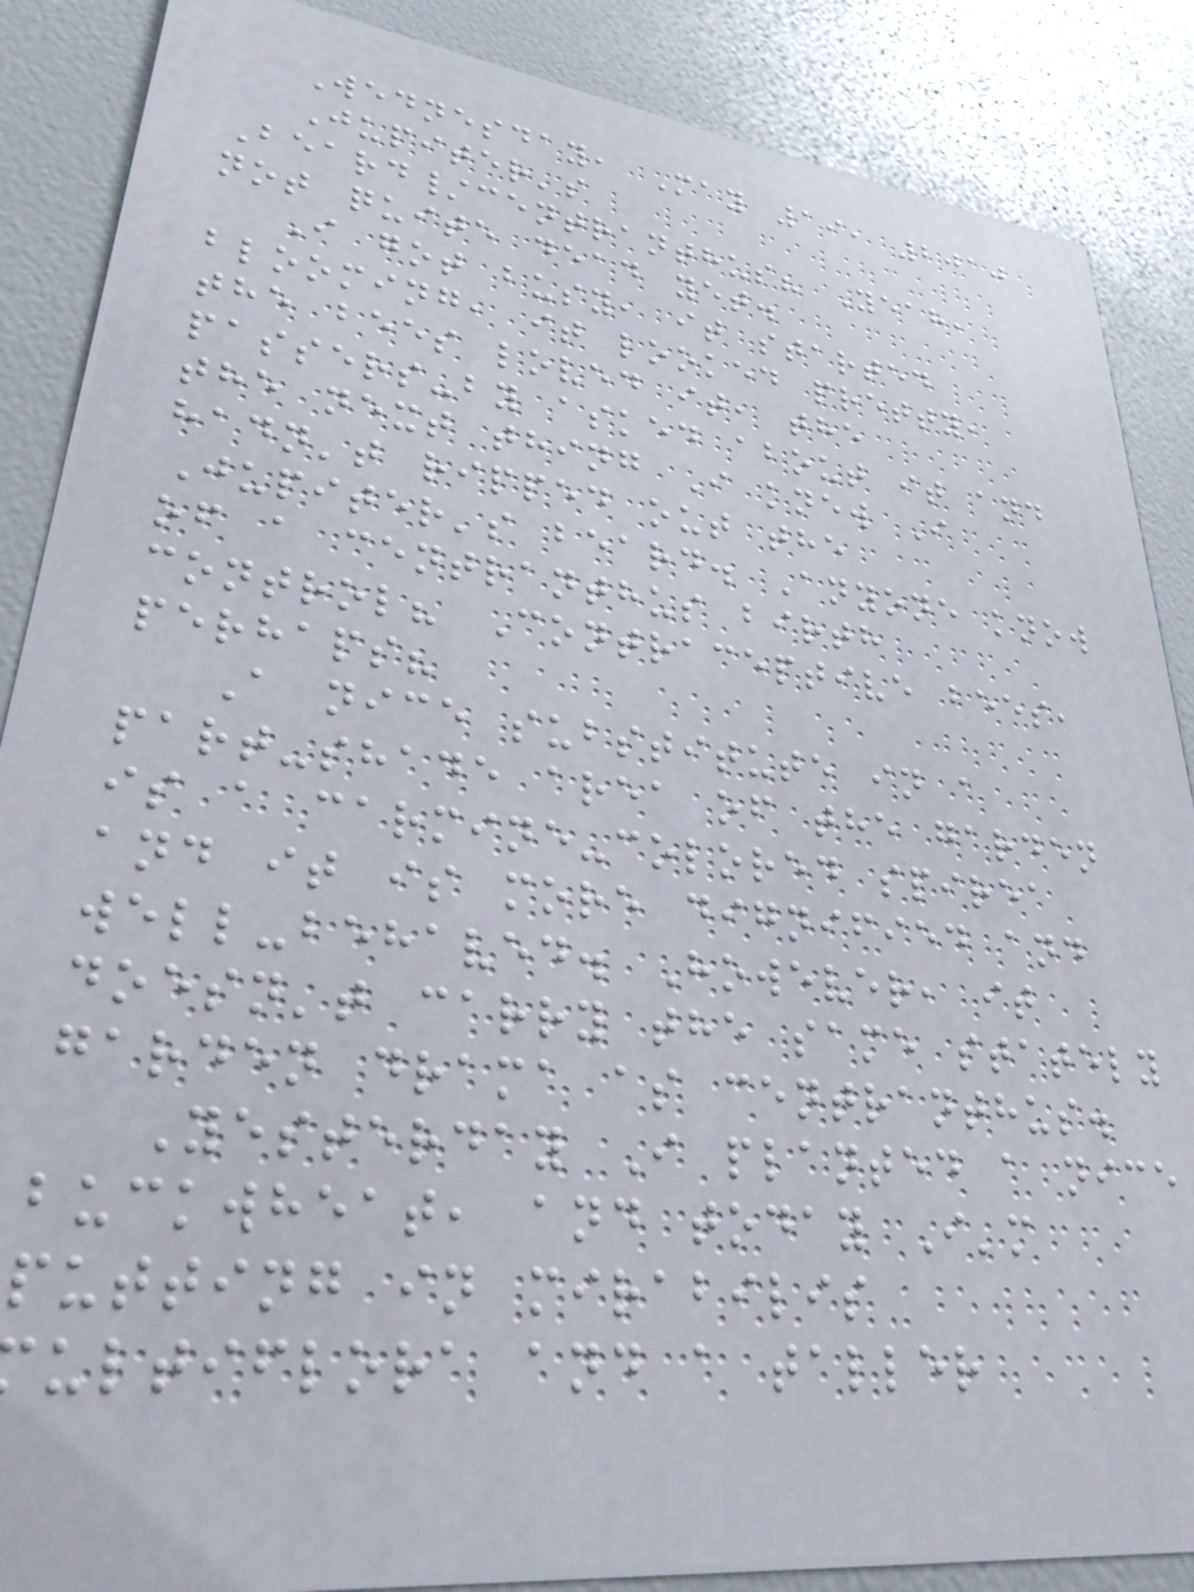Wednesday, May 19, 2010
Jupiter's
Beard/centranthus? Yeah,
not quite dead yet.
I got busy, it started
blooming, it looked pretty,
the bees loved it, the
passers-by asked about it and
the next thing I knew I
hadn't ripped out the
Jupiter's beard. Anyone know
of a centranthus birth
control? Contraceptive bees,
perhaps?
A nice substitute in a
part-shade area of the garden
is a carmine-colored spirea
and it is more dignified and
well-behaved. However, it
doesn't carry the same stately
garden drama as centranthus.
Yesterday I planted a nice
buckwheat, and today I'm
putting in mirabilis
ultiflora and a taller
